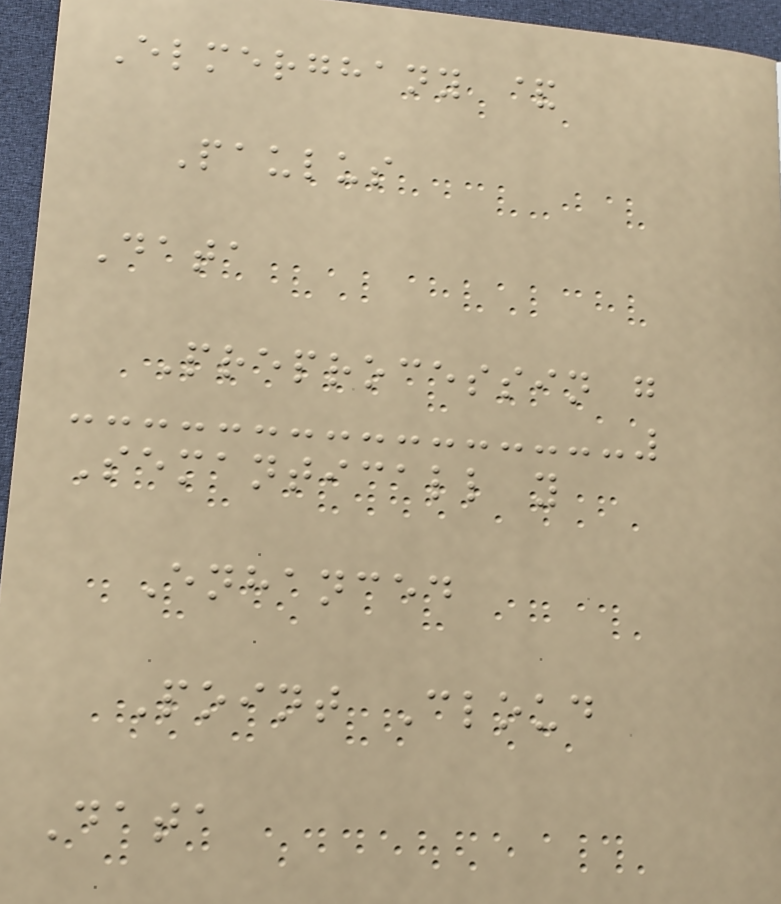Elmerghany &
Paulus
Data
Preprocessin g
Semanticall y
Enhanced
Point Cloud
Data
